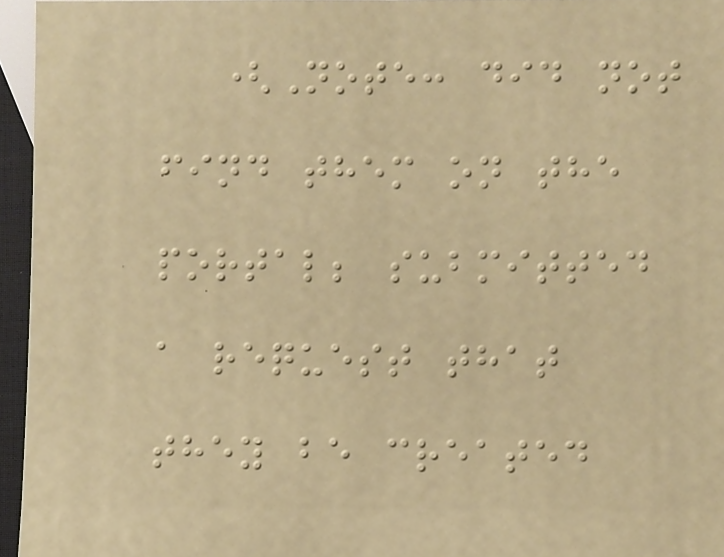(Note: did not
find them on the
portal; submitted
a request that
they be created
